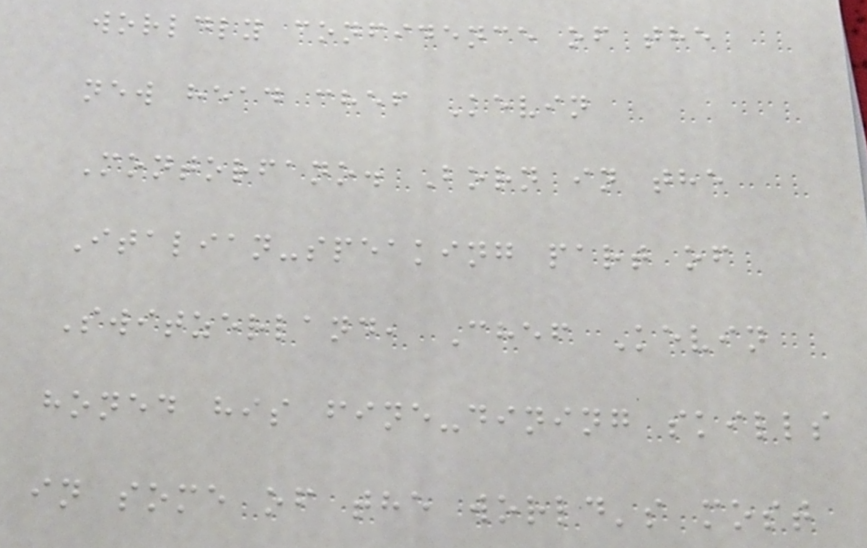worldly confidence of the
new head chef Kevin
Montorfano. Born in the
Italian-speaking part of
Switzerland, Chef Kevin
honed his fine-dining skills
in some of the world's most
